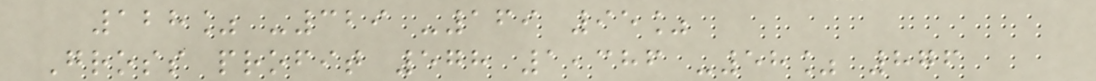128% -329 -169 95%
Gross profit 578 1,386 -58% 876
